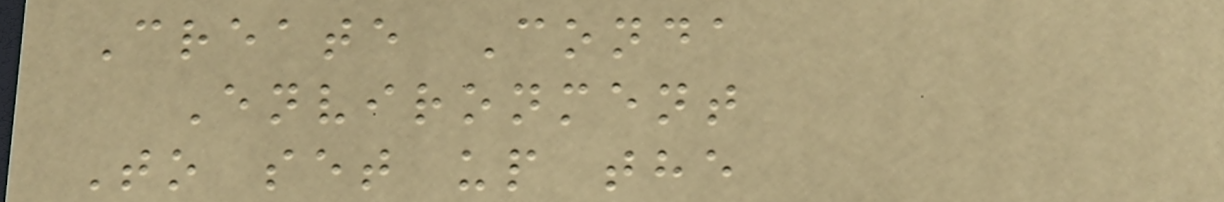Create Conda
Environment
To set up the
